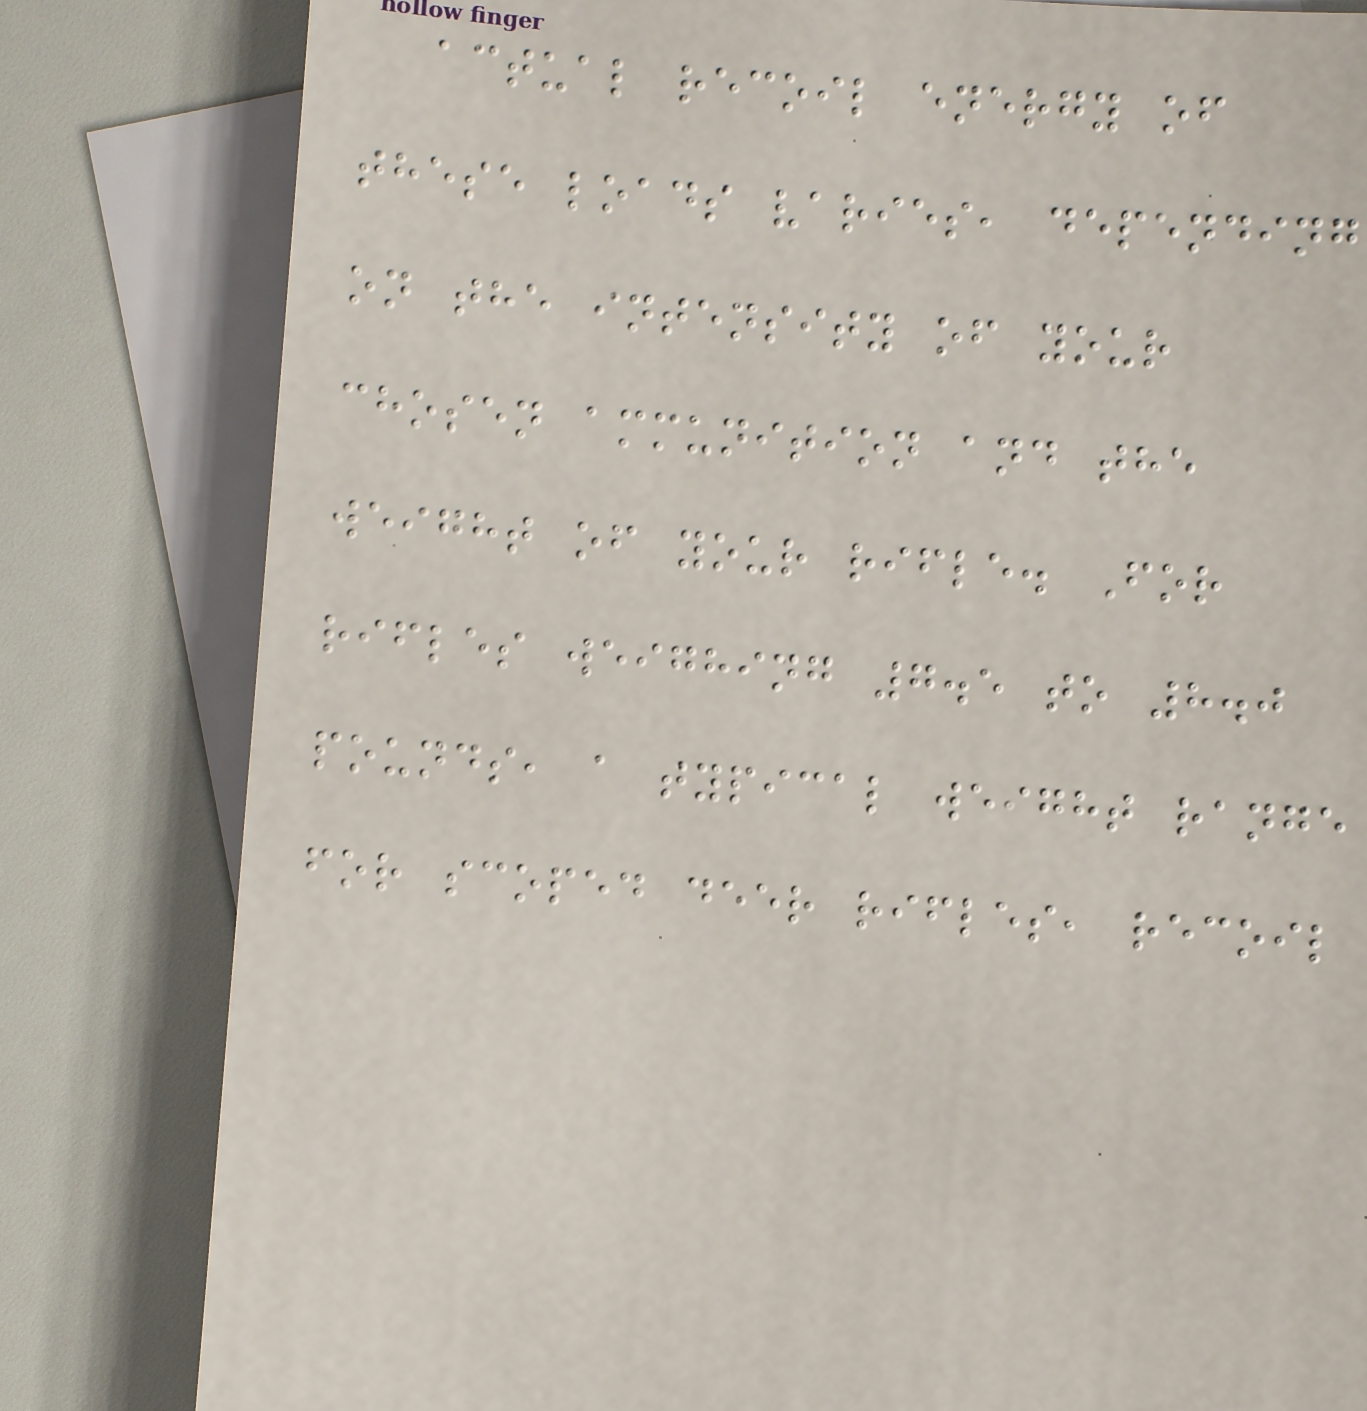actual recoil energy of
these loads varies, depending
on the intensity of your
chosen ammunition and the
weight of your rifle. For
rifles weighing 7.5 to 8.0
pounds, a typical weight range
for scoped deer rifles, recoil
